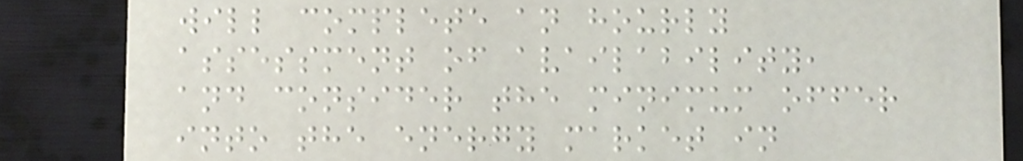will complete an hourly
assessment of availability,
and consider the minimum offer
into the energy market in
